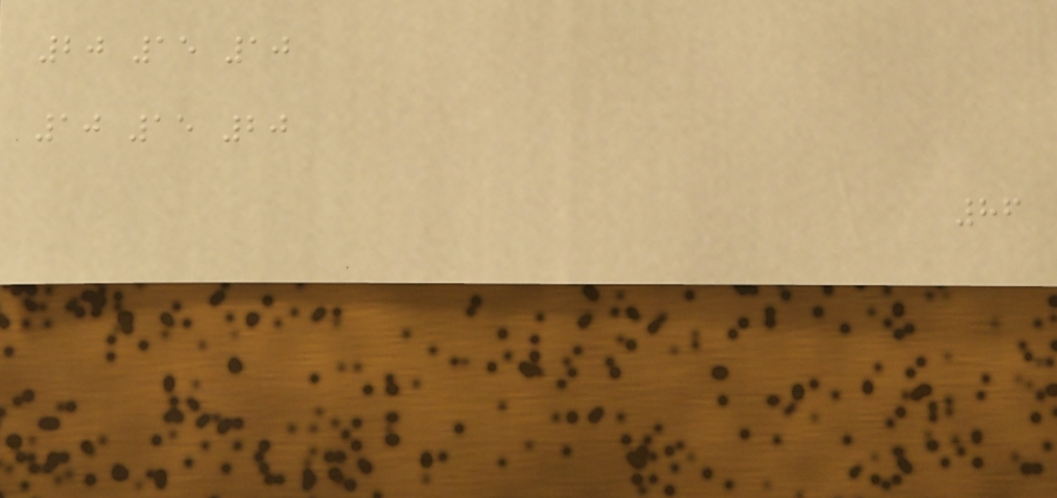20 15 10
10 15 20
86
